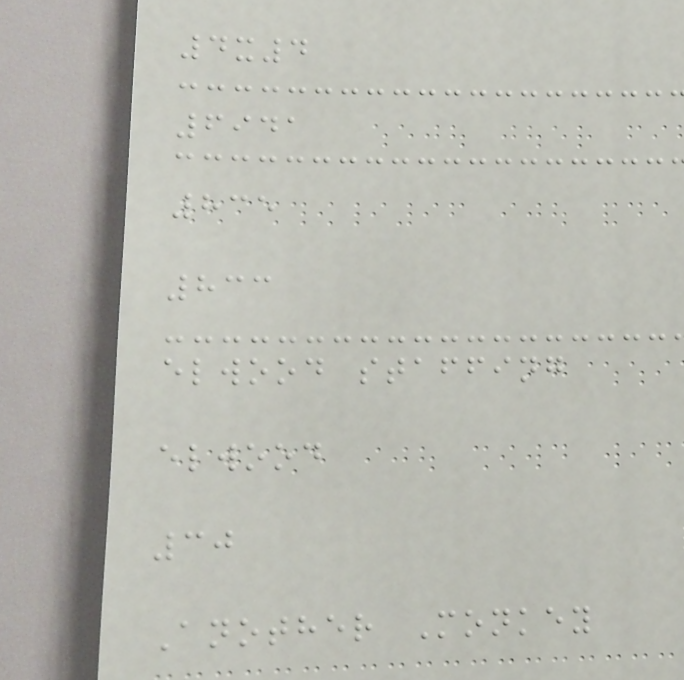4x4
6941
835
833
elwood staffing
elwood
30
Another Monkey
